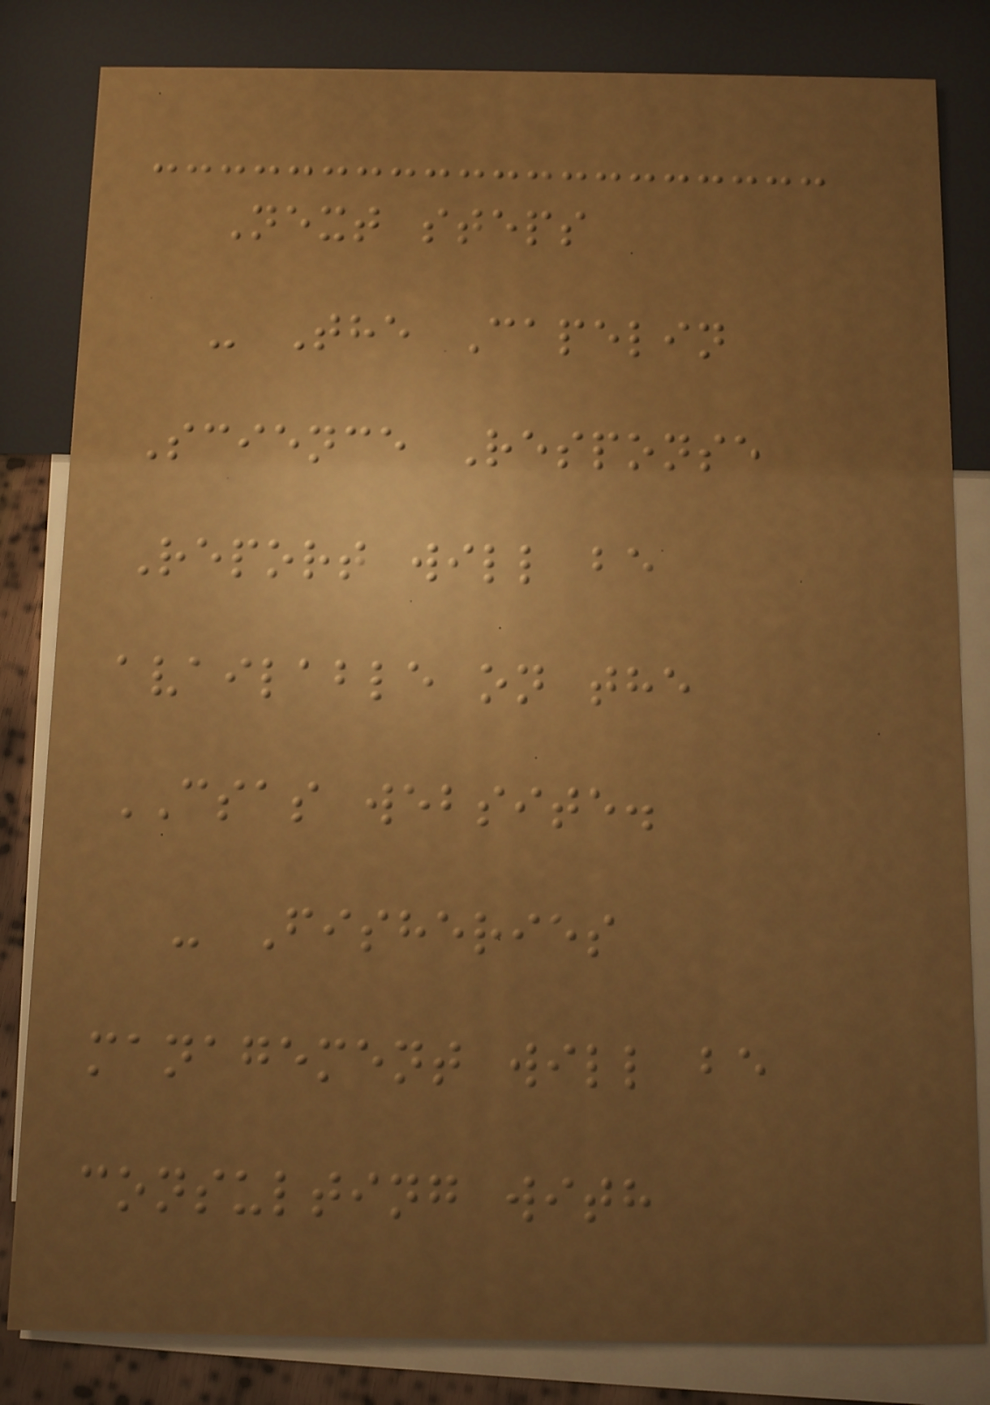Next steps
- The Capelin
Science Response
Report will be
available on the
CSAS website.
- Fisheries
management will be
consulting with
